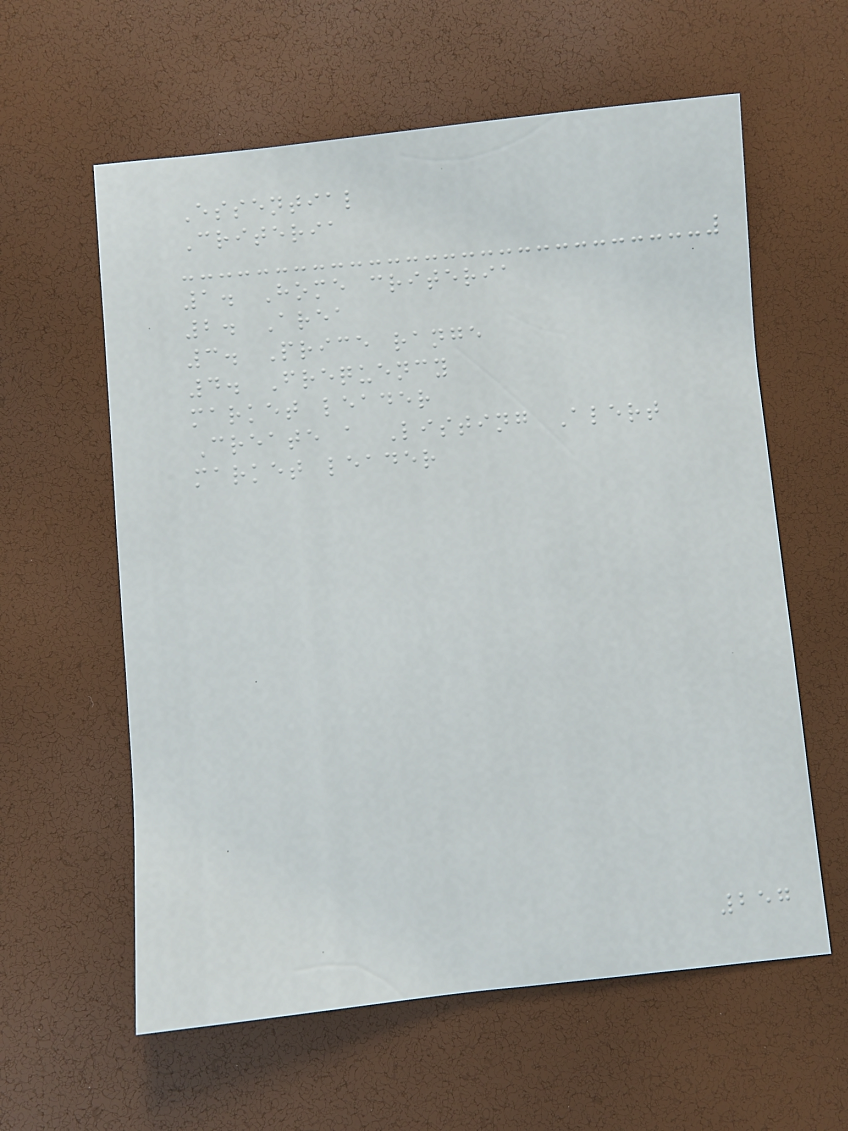Essential
Criteria
1. Home criteria
2. Area
3. Price range
4. Frequency
market leader
Create a Listing Alert
market leader
257
